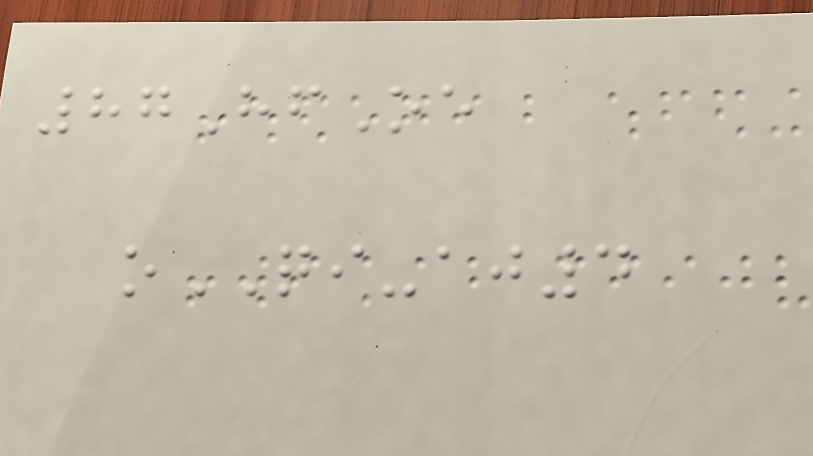87HfOe
oQI-aj4
